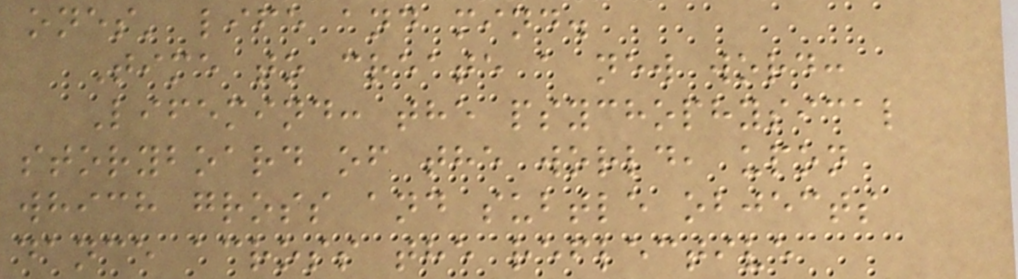ones' life and mind.
Time to create a new word:
Lifemind: the psychophysical
storyboard of the world, upon
which gross and subtle objects
dance across the reflective
